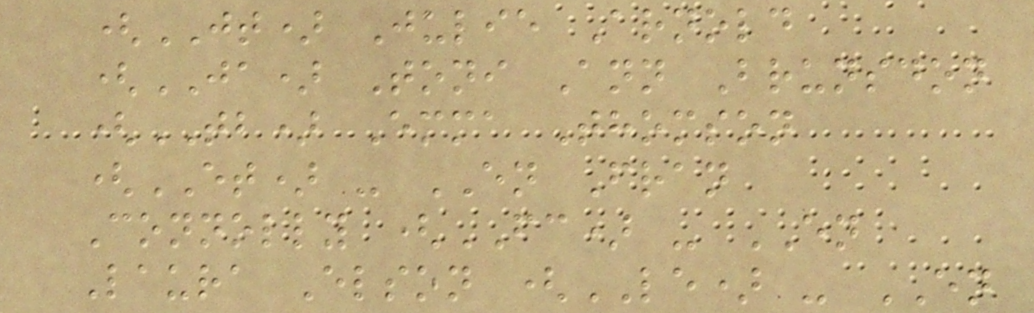(JT) Julie Arnold
(JA) Toni Ann Brunsdon
(TB) Emma Thomson
(ET) - EN Fran
Connolly (FC) - EN
Laura Elson (LE) - EN
